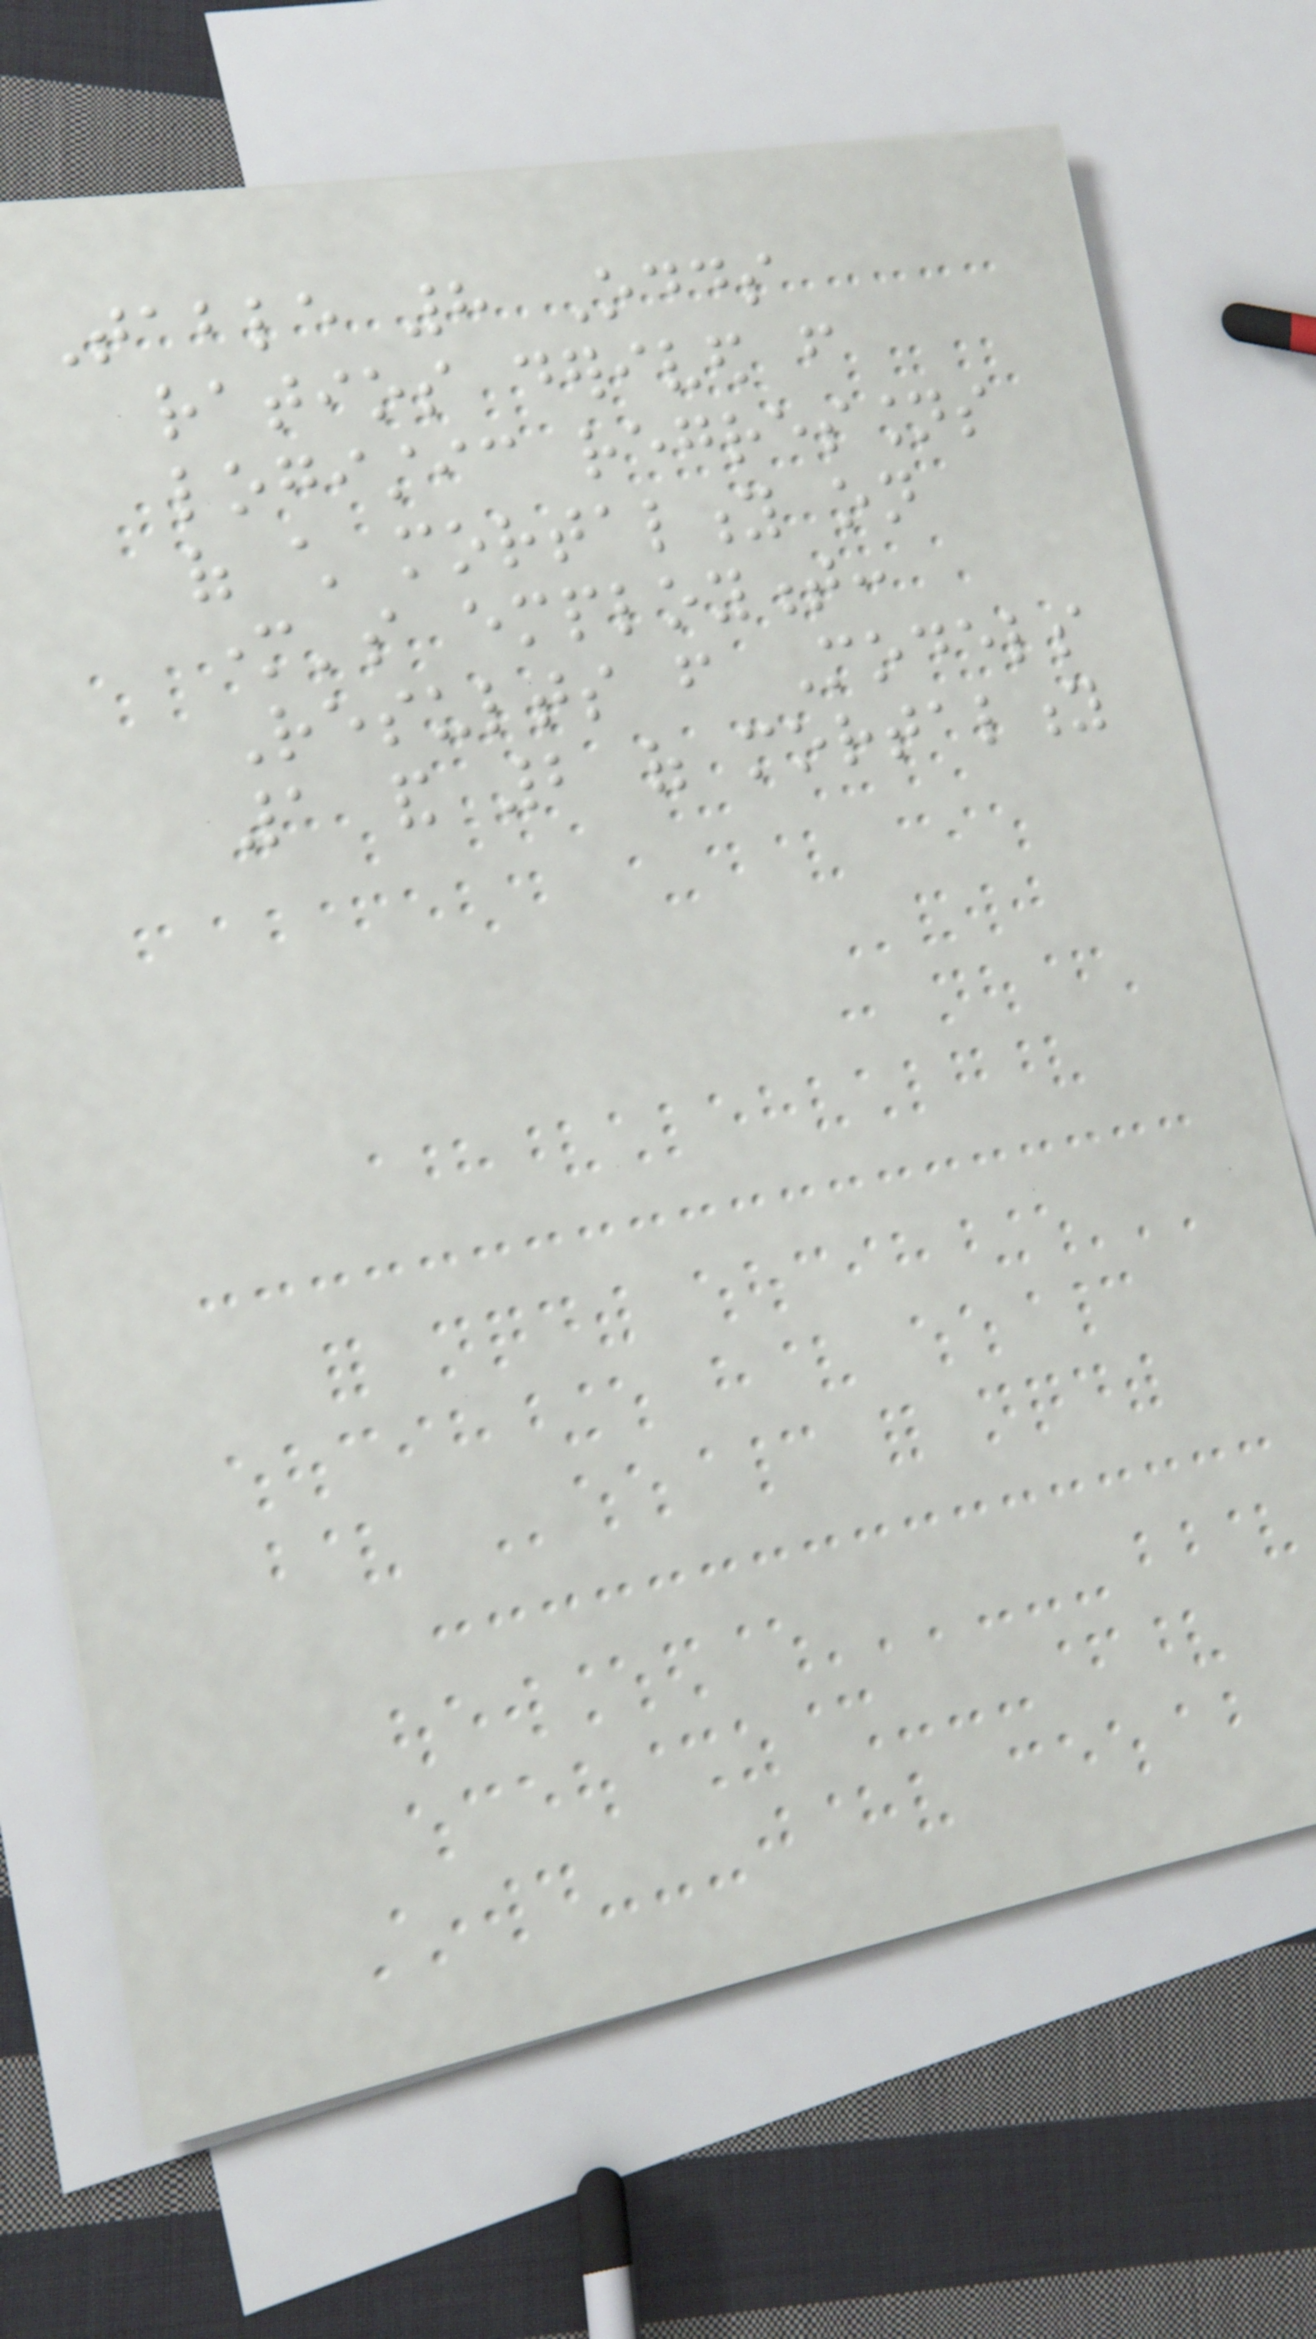Table 8 Odds
ratios derived from
logistic regressions
of child mortality on
mother's employment:
Results from Models
1 and 2 of mortality
